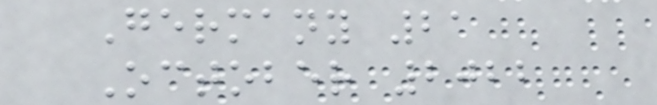Germany 21
October 2022
